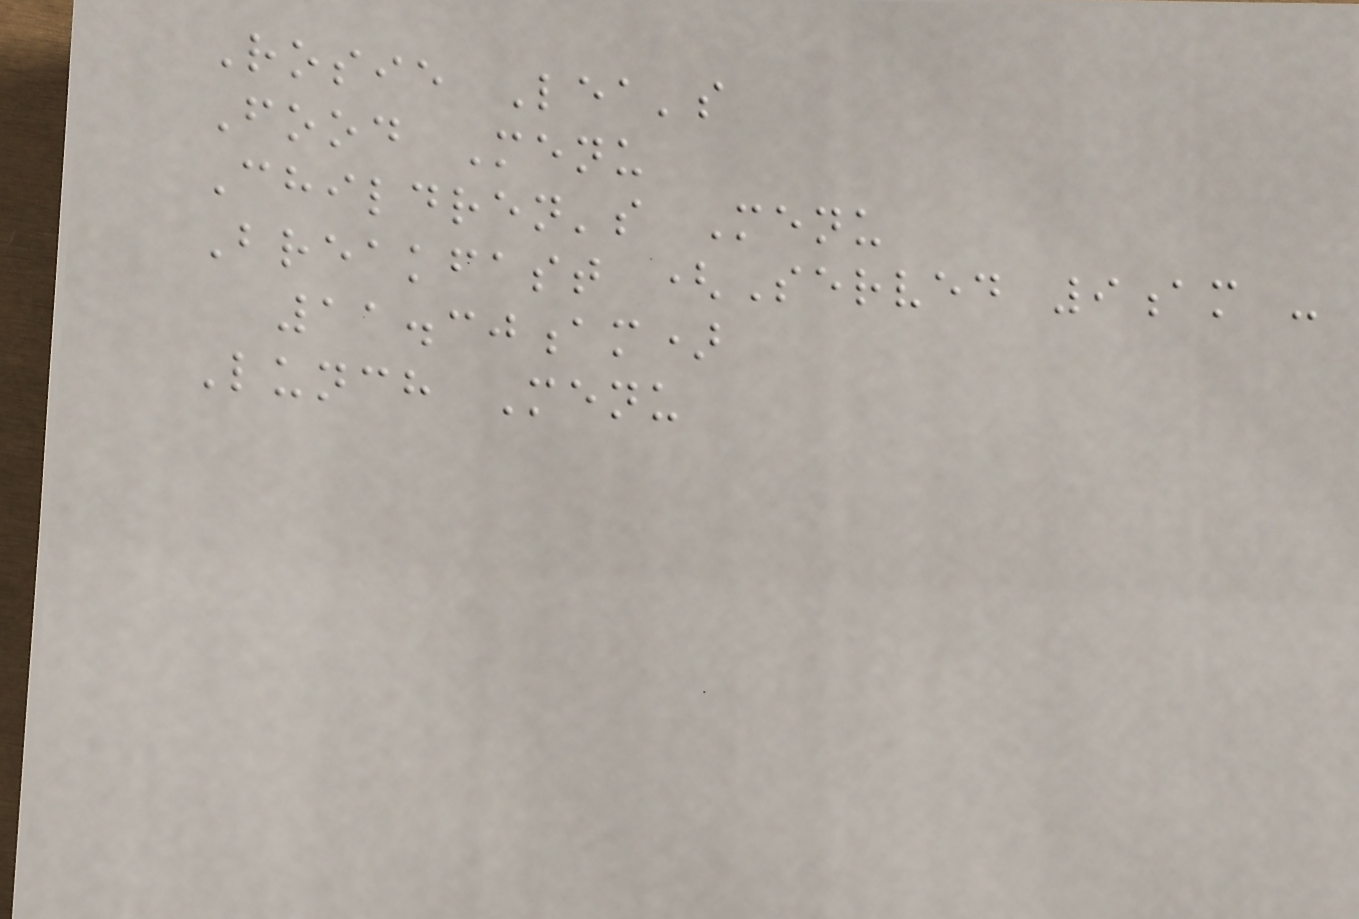Rosie Lea's
Food Menu
Children's Menu
Breakfast (Served 9am -
11.30am)
Lunch Menu
